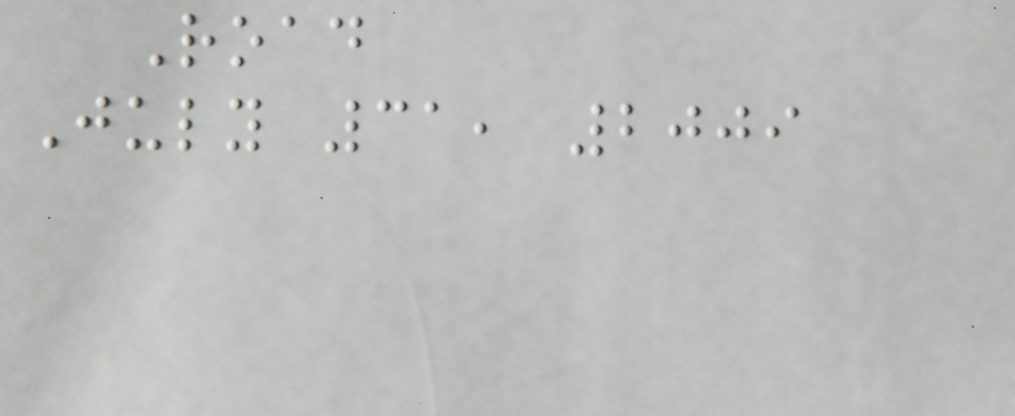Road
July 31, 2009
